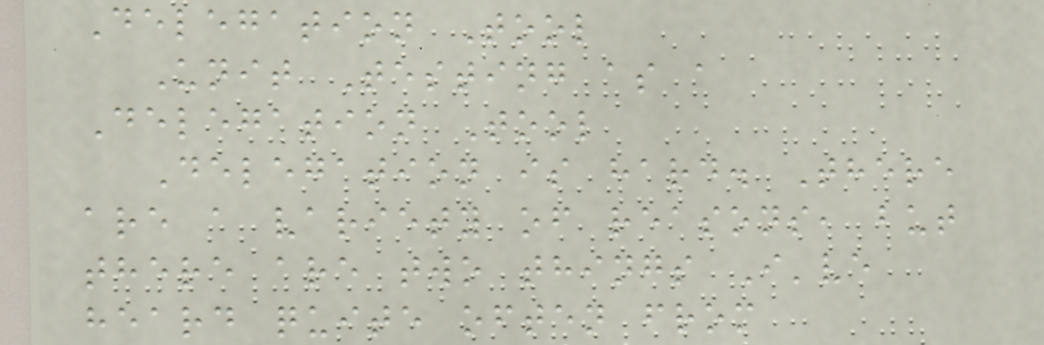Delegation Tool
Unit Testing as a
Delegation Tool
Delegation is hard. There
are a variety of reasons, but
there are two things I've
heard quite often from
